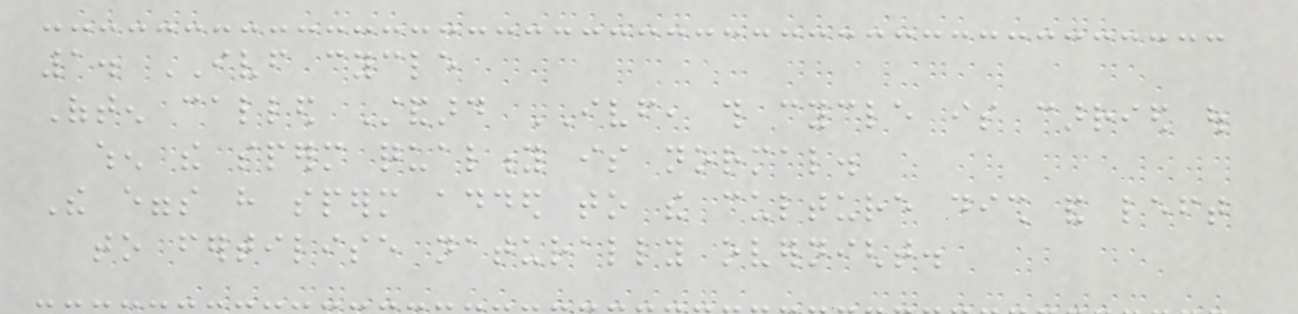1. IVF cycle
Often called Standard IVF, this cycle is carried out
when the sperm quality is normal.
The eggs have sperm added to the culture dish and left
to fertilise naturally overnight.
